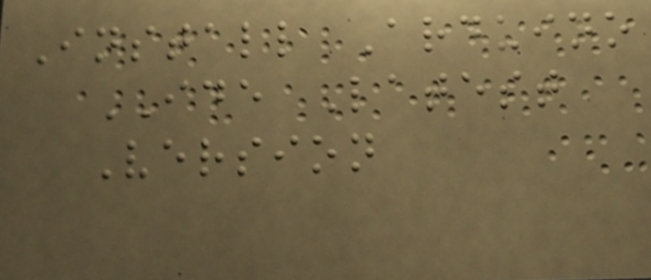Install Arduino
IDE Latest
Version
